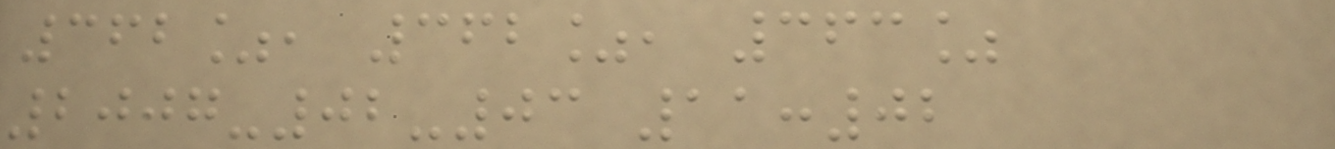362%, 362%, 363%
2007-02-03 11:02
